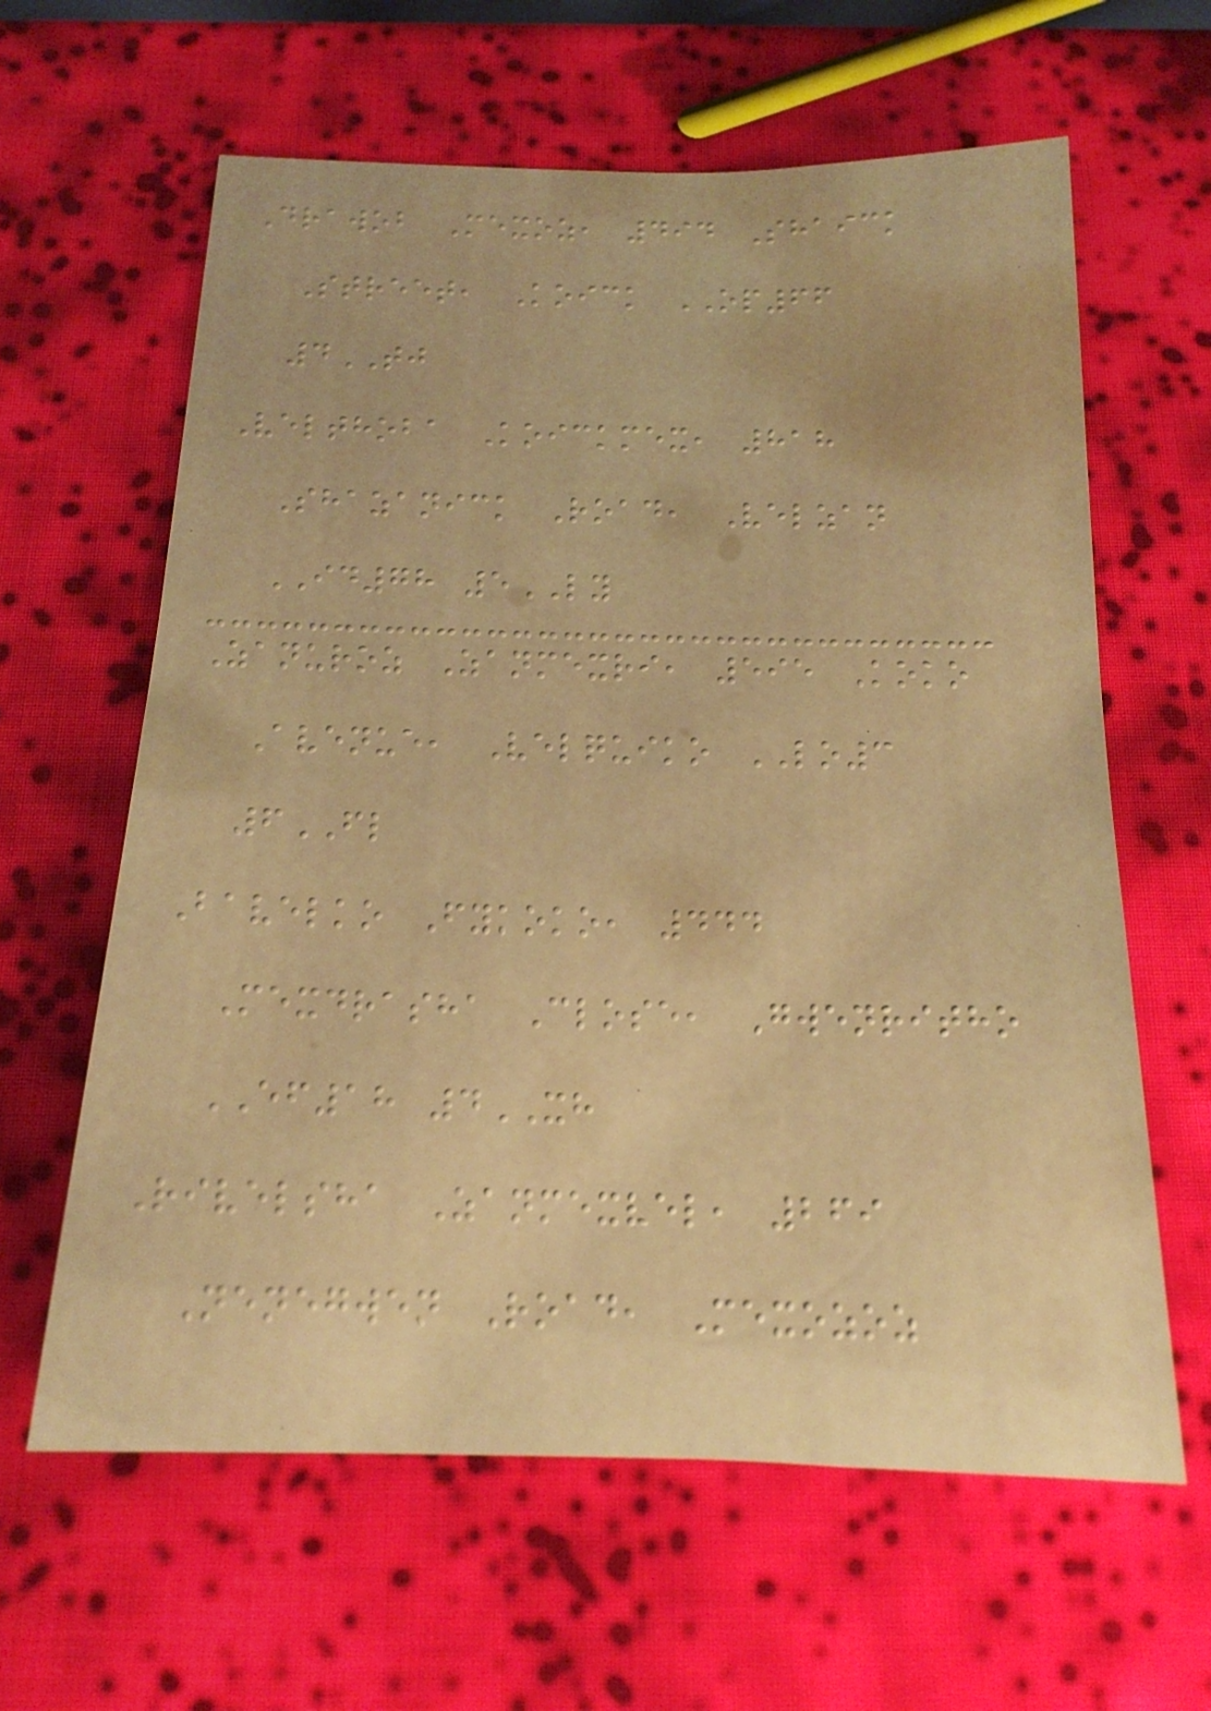Drawob Mexoz, 494 Shaick
Street, Koick OP66
4TJ
Velthoba Koickmex, 818
Shazanick Road, Velzan
ID78 5LY
Zanuroz Zanmexri, 595 Koko
Avenue, Velquiko LO3
6FL
Bavelko Fykoko, 444
Mexdrasha Close, Gwenritho
EF18 4XH
Rivelsha Zanmexvel, 269
Nenegwen Road, Mexozoz
